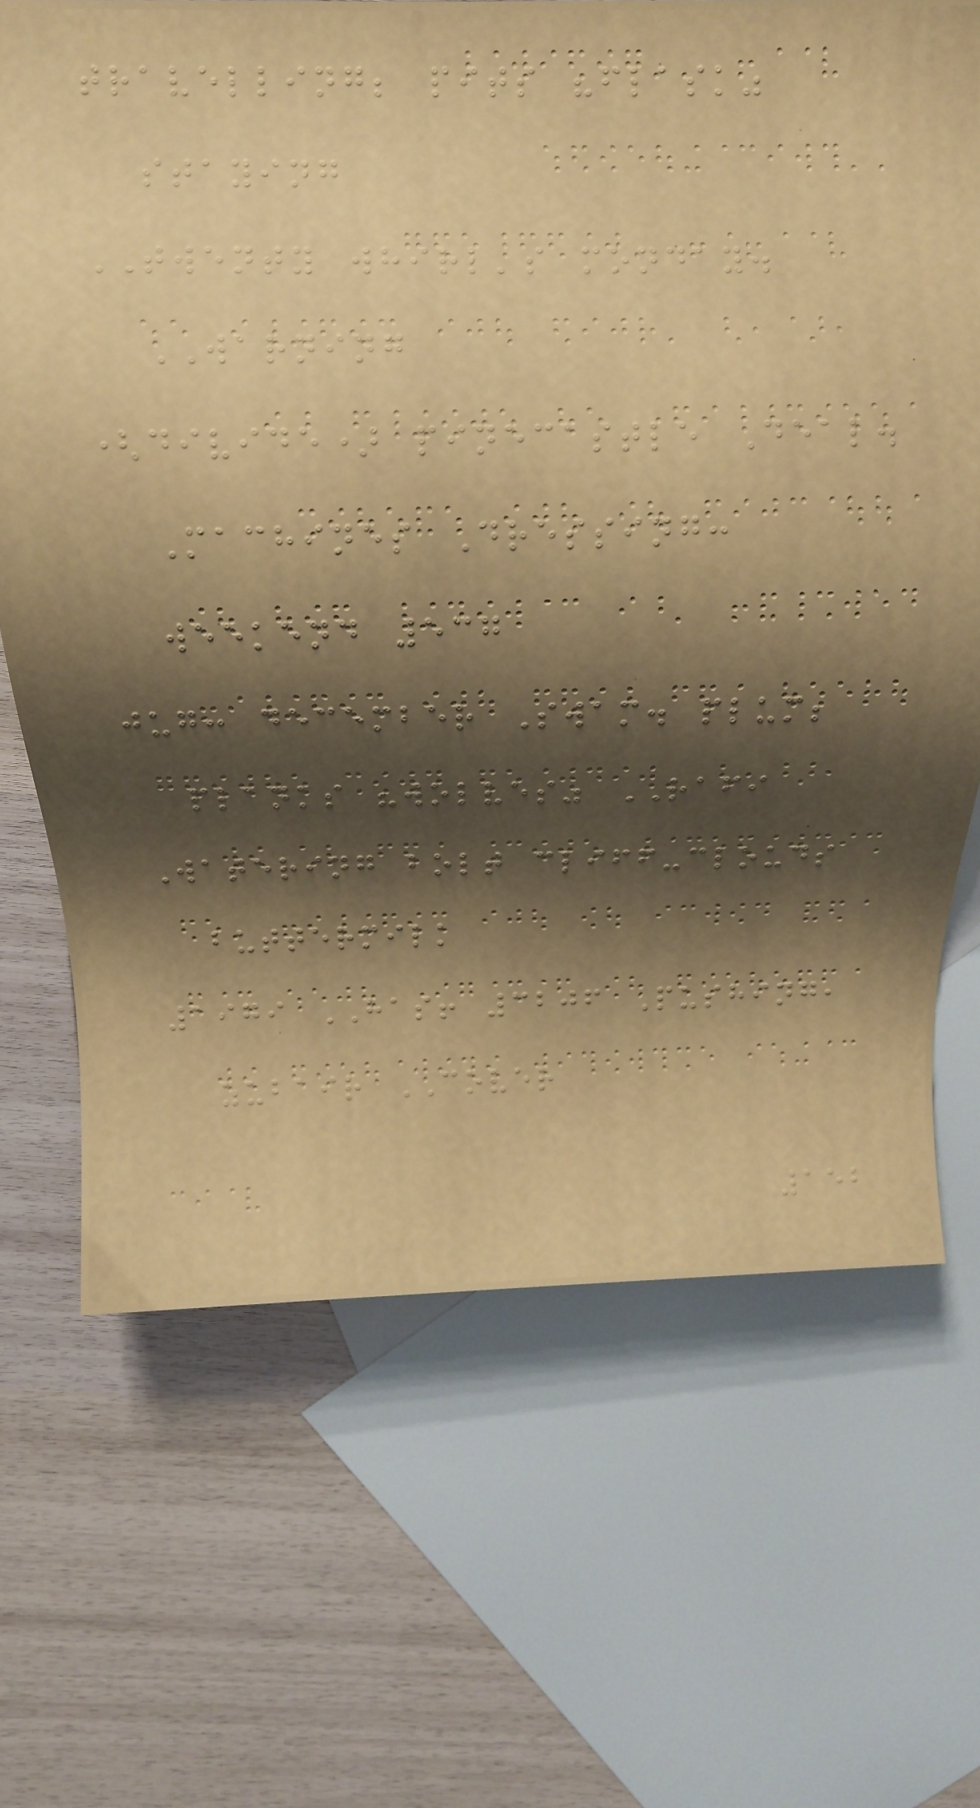travelling; pits "flask"
staying
TWENTY whirl's monday.
WARNING
(divide) pinecastle Deal.
Machines Dressing:
weekend 537
jug: december Swam. plum;
planks "wolves" RAFI
Watering bolt cliff-clouds
buttermilk
1979 HAS! 3206 Pushing,
zubair COVER
152
